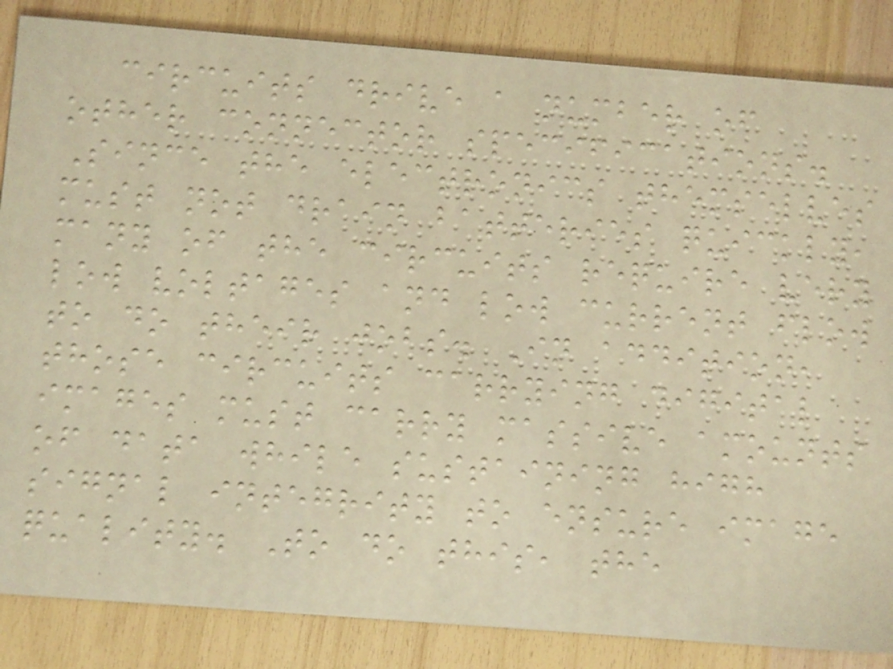circuits drive a number of
other connector specifications.
Since the electronics themselves
must not drain batteries quickly,
many of the circuits require very
low voltages and low current flow
to do their jobs. In addition,
those circuits carrying digital
images must carry massive amounts
of data while sustaining high
signal integrity to ensure image
quality. To do this, the
